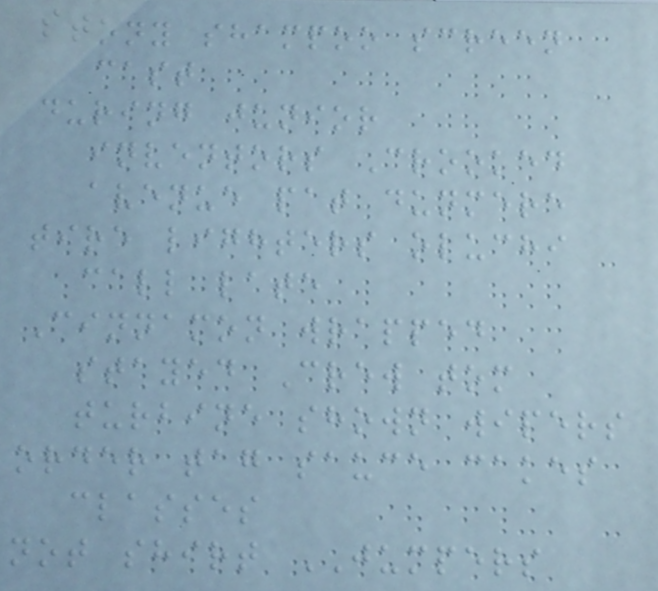stony shampoo screen
cast
during junior
inventors Crooked
avenue pat dunmere
tire lighters oluchi
call late
Cinnamon wrapped
stayed Crew tom
turbine shown wipers
order tag sauce cakes
classes
not shirt JUMPERS
